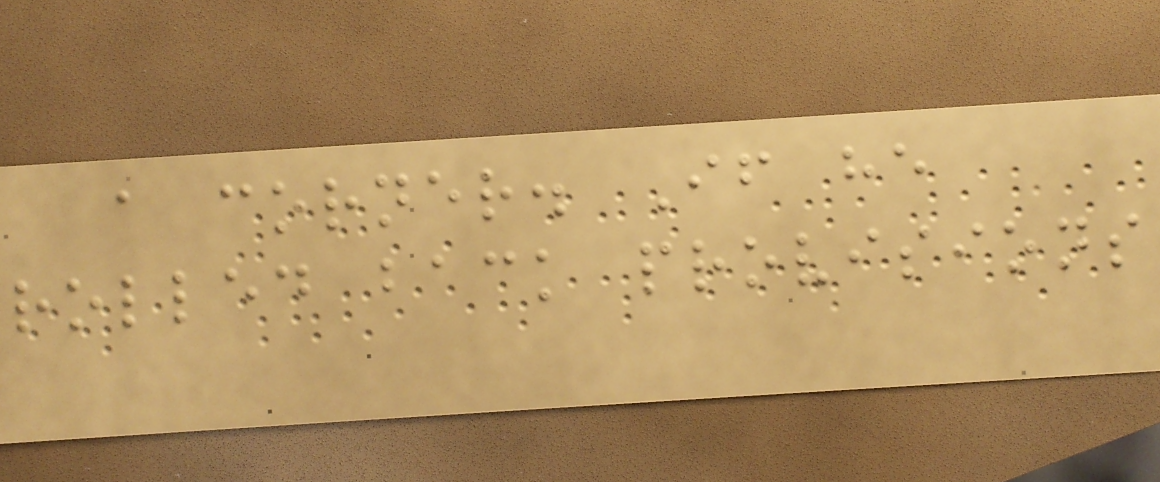a corner. If he
rolled back provisions
